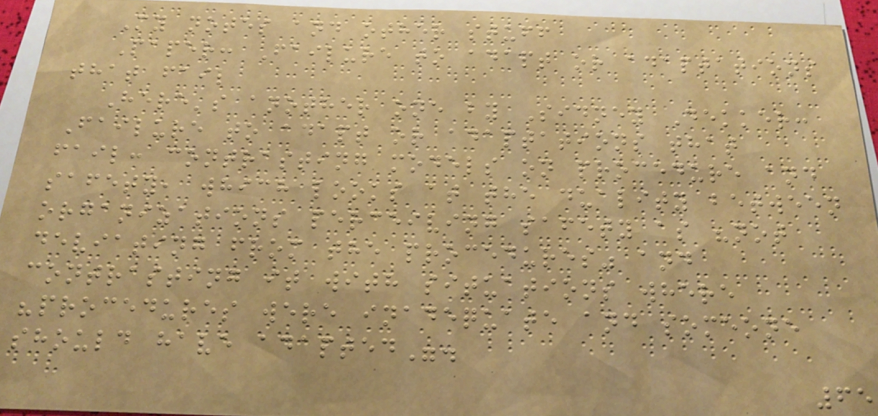My notes and other stuff
Paper: Failure to adapt or adaptations
that fail
Here's another one by Sidney Dekker:
Failure to adapt or adaptations that
fail: contrasting models on procedure and
safety, which looks at the duality between
organizations perceiving safety as "not
deviating from the procedures" and
contrasting it with situations where
"procedures were inadequate and someone
should have adapted".
65
